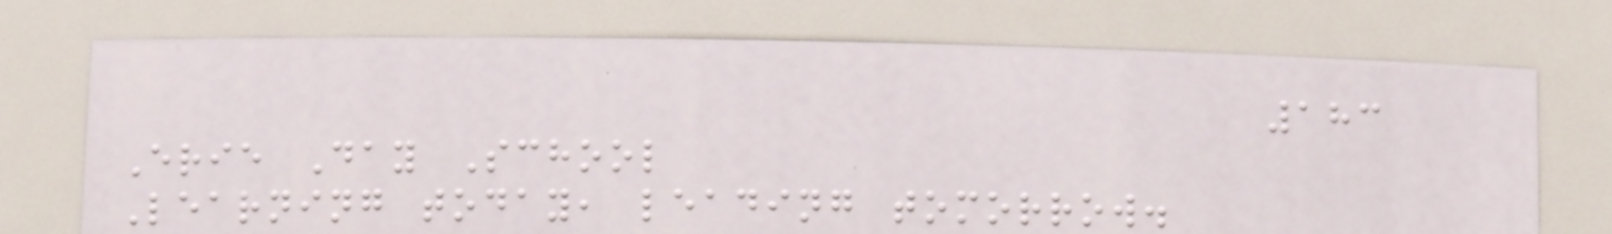183
Erie Day School
Learning today, leading tomorrow.
